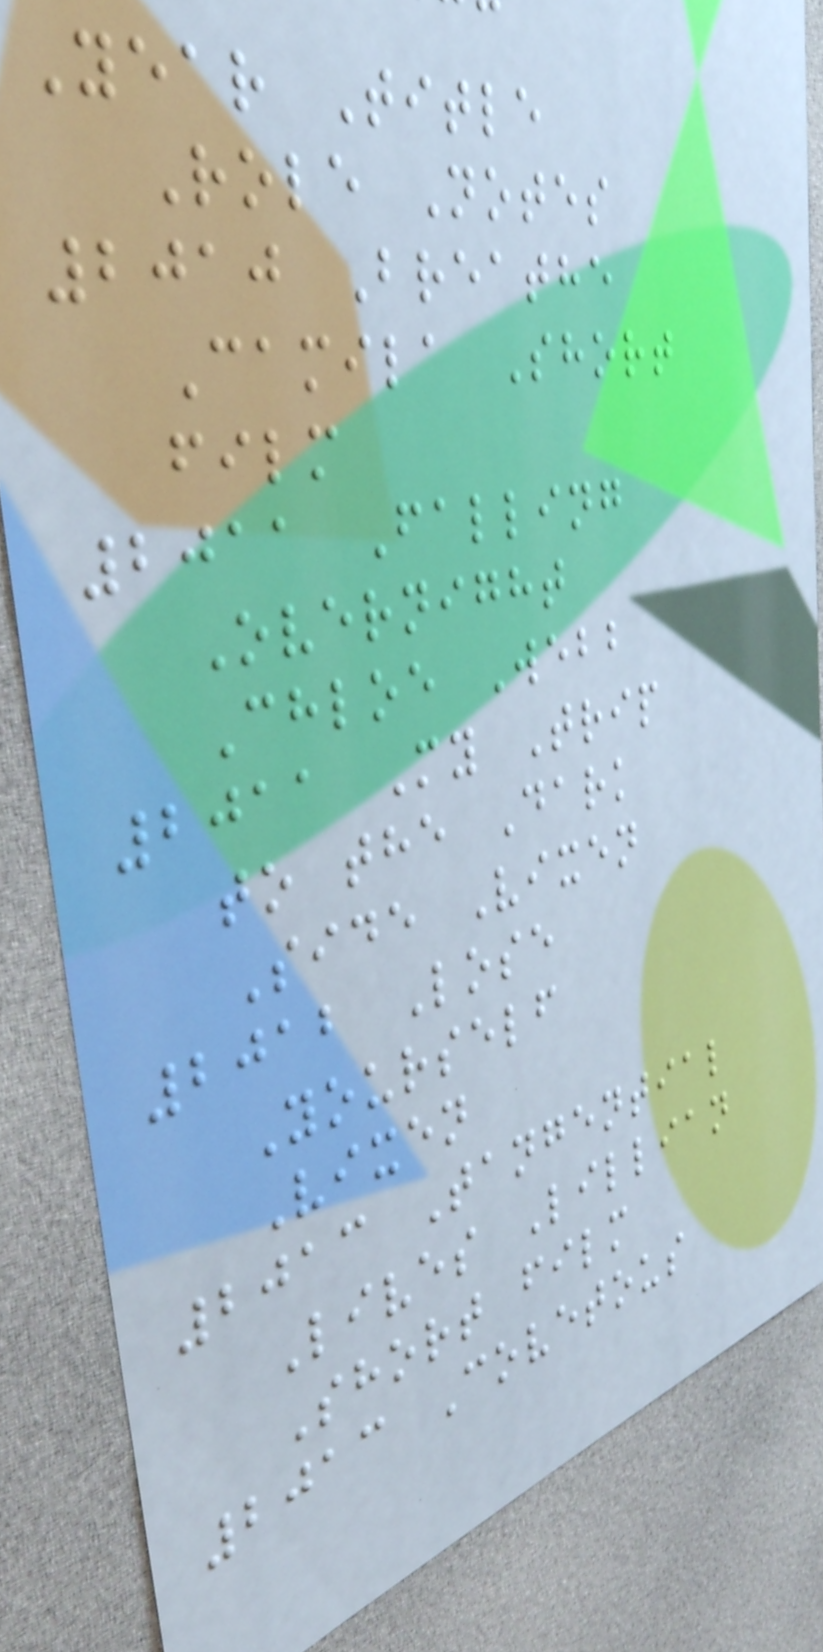Year Title
Role Notes
2010 Breathe
Camila Short
film
2011 Falling
Overnight
Chloe Webb
2011 My Trip
to the Dark
Side Vixen
2012 Lose
Yourself
Vixen
2013 Tangential
Lives Lillian
Short film
2013 Covetous
